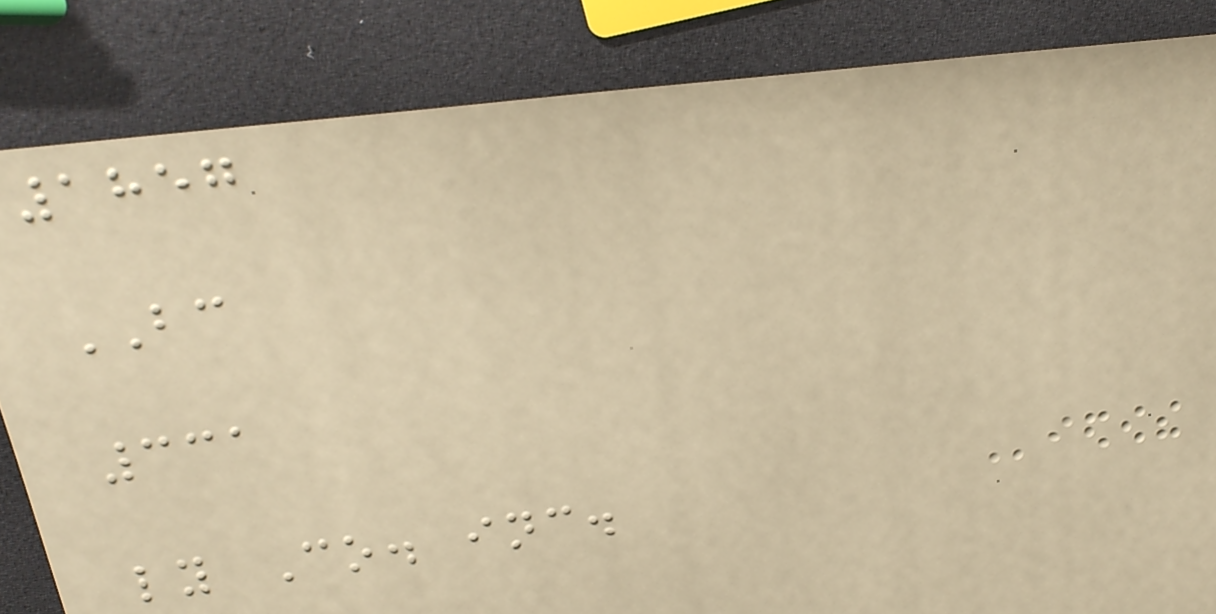1857
BC
331
ly Co. inc.
